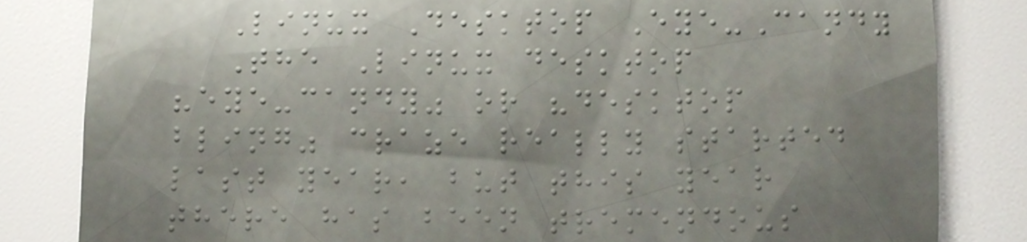Linux Desktop Eye-Candy
The Linux desktop
"eye-candy" or "desktop
bling" craze really started
last year, but this year
there has been tremendous
